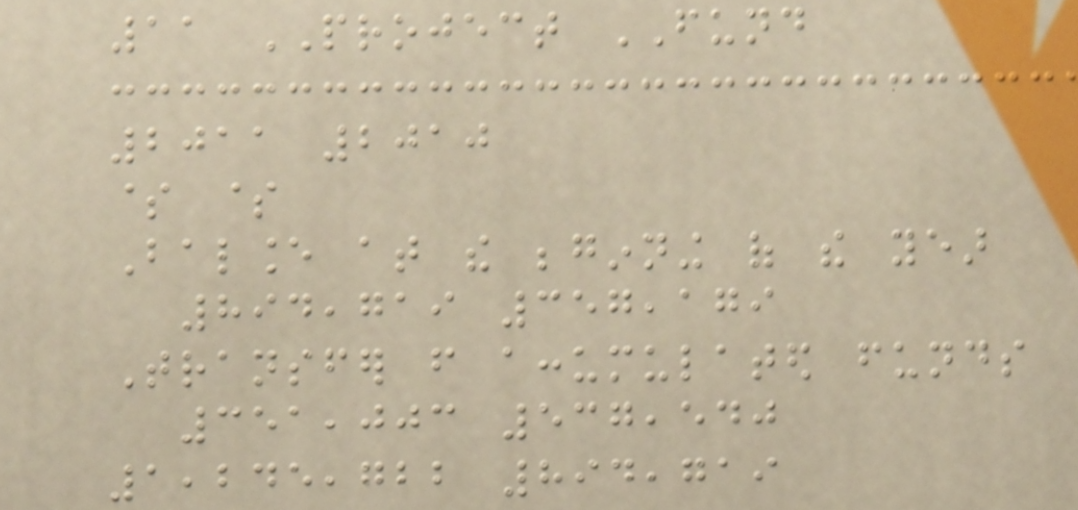11 PROJECT FUND
2011 2010
$ $
Balance at the beginning of the year
894,719 357,179
Transfer from accumulated funds
351,003 537,540
1,245,722 894,719
